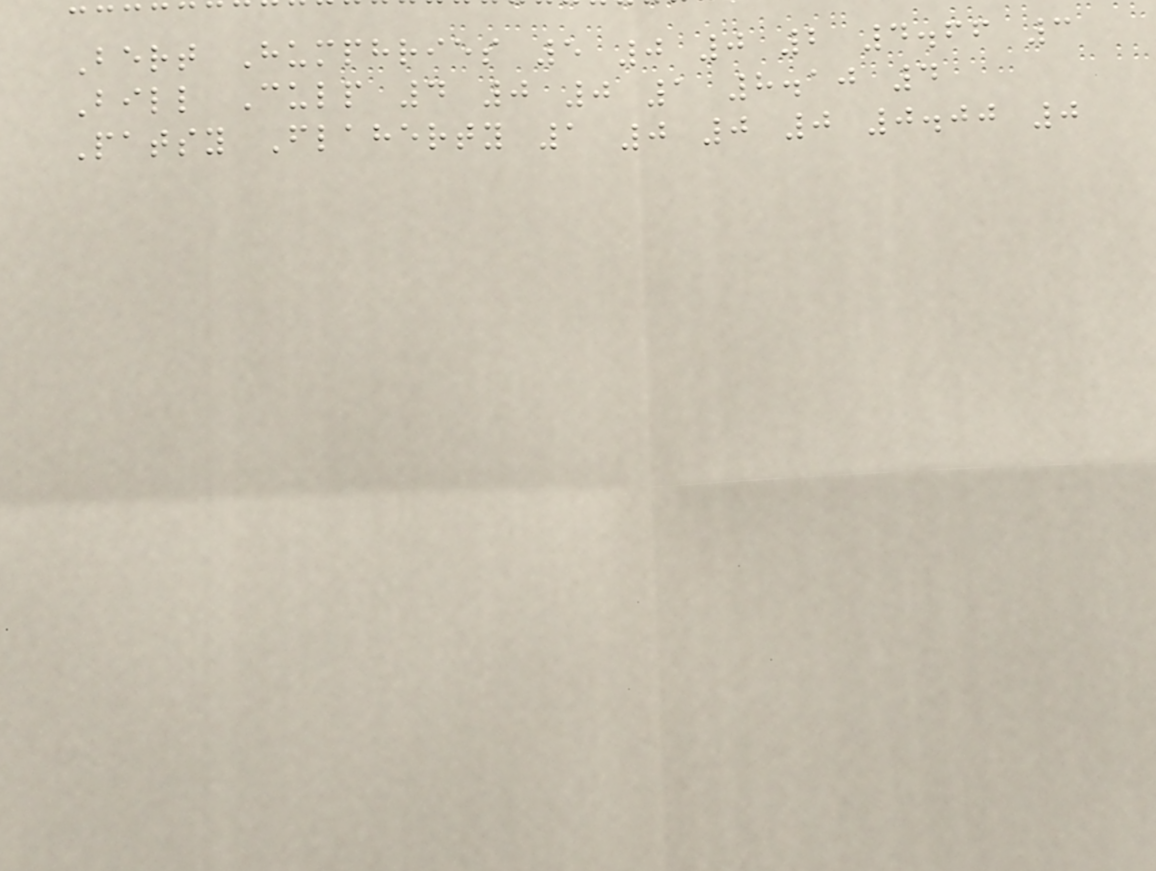Bert Humphries 5 0 0 2 4.66 3
Bill Culp 4 0 0 1 8.10 4
Patsy Flaherty 1 0 0 0 0.00 0
